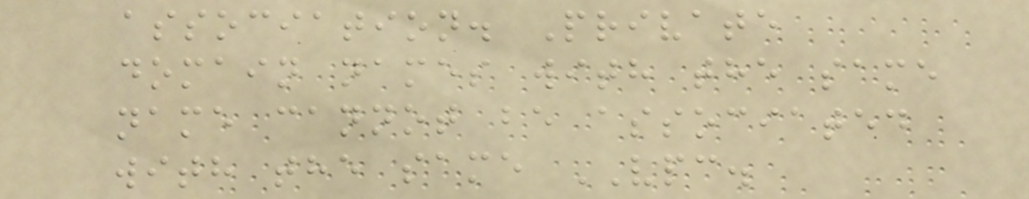association. Private
domain names with the same
name cannot be associated
with the same VPC.
